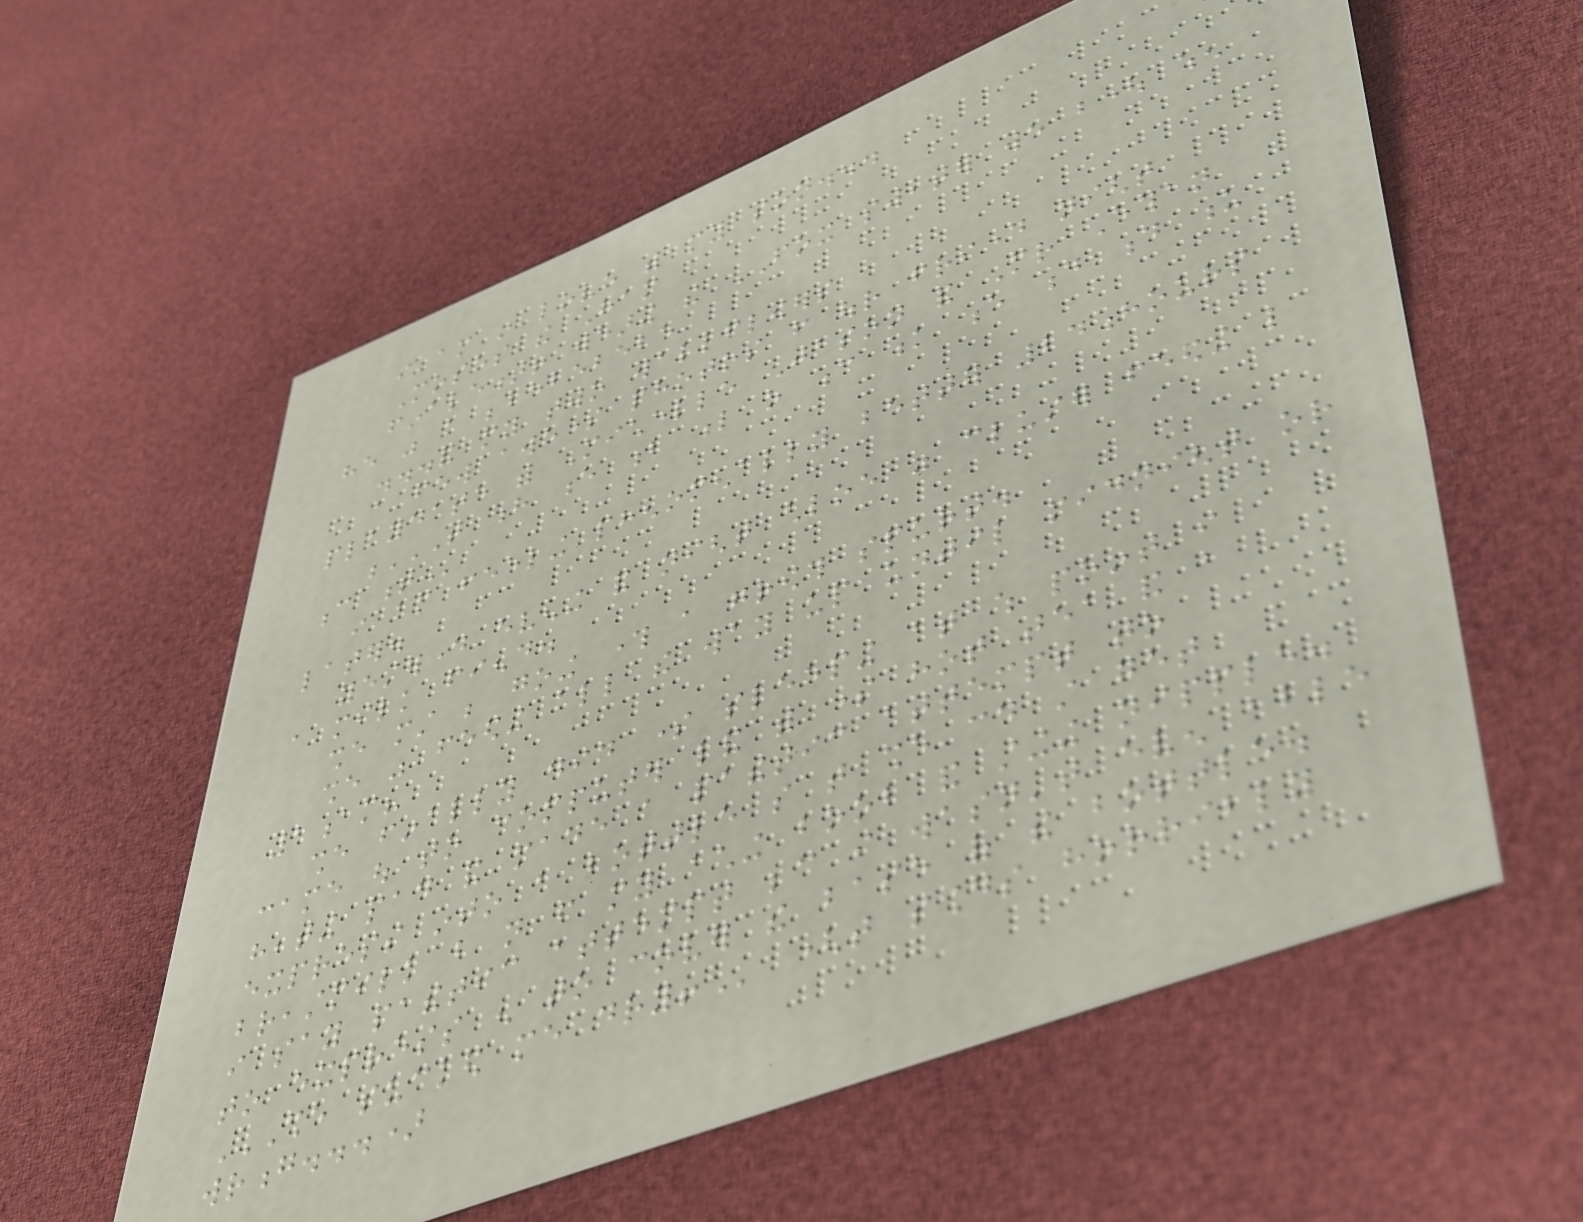i am in love with my son...
Moses the Ham
finalement! wearing the FOX sweater we bought when
he was a bebebebebe
...and my two wallflowers
a few awesome photos from our friday night
playdate with Michelle Jason and Mr Ethan
T H E B L O C K E D D U
C T
i am feeling phenomenally better 24hours
later.
yesterday evening and night chloe was cluster feeding like
a milk fiend.
she must be going through a growth spurt.
she was feeding all the way up until midnight or
1am?
she finally did some sleeping at which point i
came out to computer land with some hot tea and a
heating pad and made a pathetic attempt to
express into a bottle so that she could still get
breastmilk but not from my aching boob and stinging nipple.
i say pathetic attempt because i wasn't even able
to express enough to cover the base of the bottle.
SHE SUCKED ME DRY! (that sounds horribly
wrong...)
